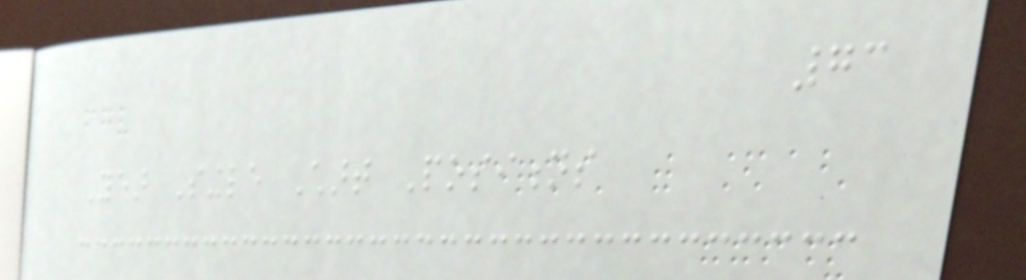73
Year Single Chart Positions
